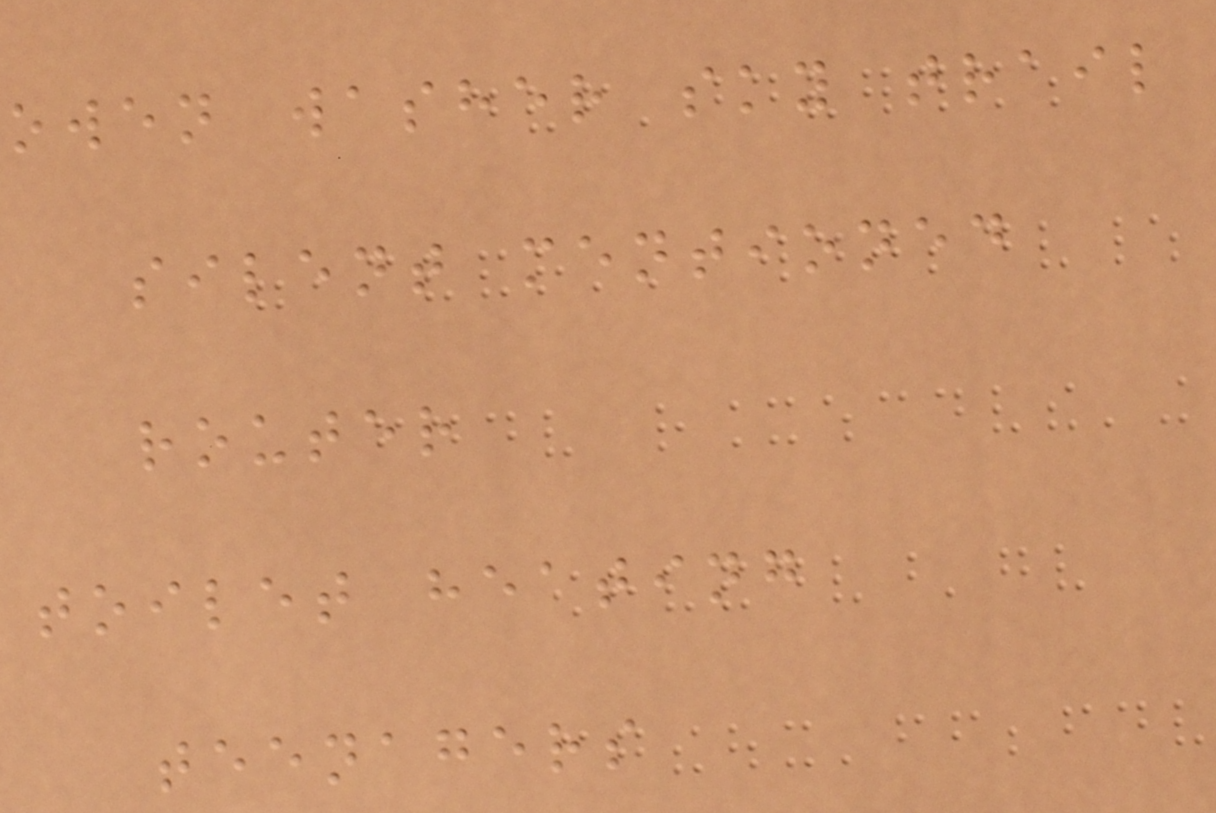owen washer sky trail
silent mentioned
router
toilet heating
teenagers
